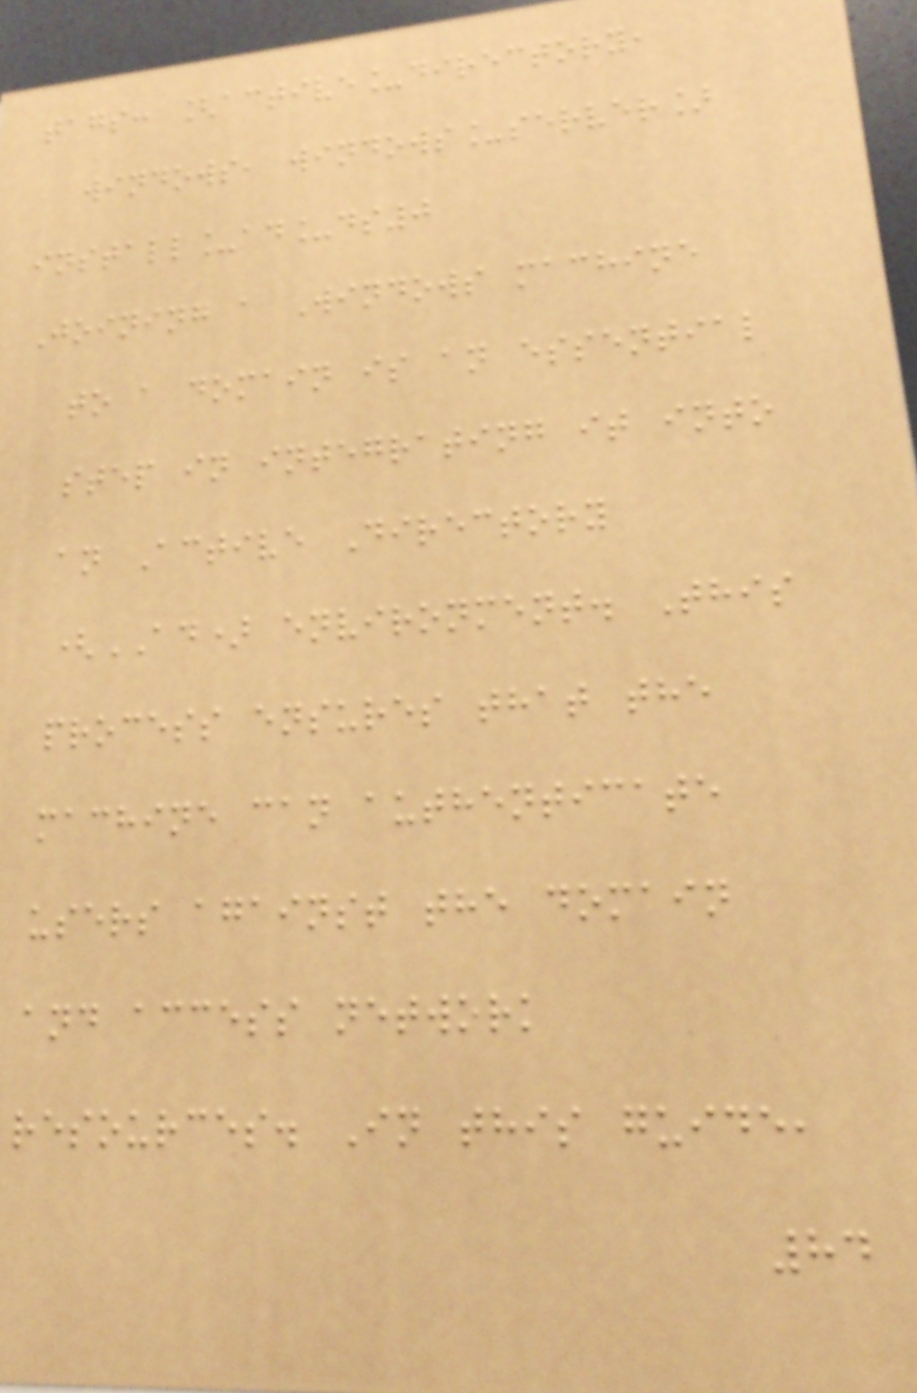tags: [active_directory,
windows, windows_server]
install_ad_ds0
Joining a Windows machine
to a domain is an essential
step in integrating it into
an Active Directory
(AD) environment. This
process ensures that the
machine can authenticate
users against the domain
and access network
resources. In this guide,
84
